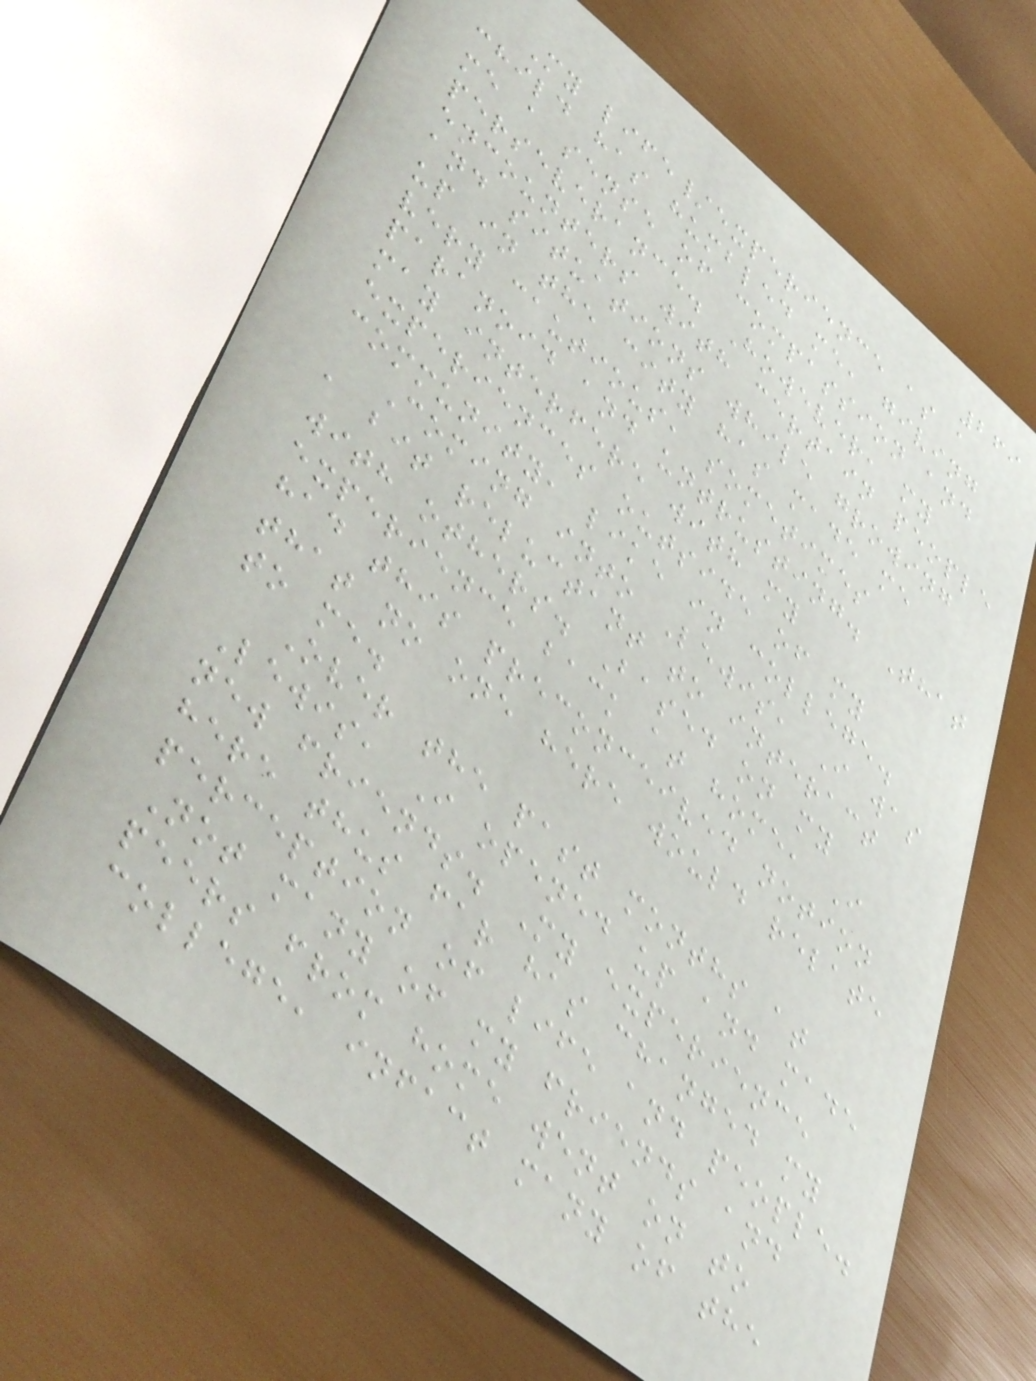269
My life/experience as a
child has humbled me, giving
me a sense of compassion and
perseverance. However, my
encounters with certain people
and situations while growing
up in the city has made me
very cautious, sometimes
paranoid and untrusting. That
may interfere with my
experiences outside of my
community, like in college.
Coming into Lewis, I was
a bit reluctant to interact
with others. Based on my
experience back at home, I
had this preconceived notion
that no one here would relate
to me.
Over the past months at
Lewis, I opened up and made
new friends. My experience
here thus far has changed my
perception of life and people.
Not many of my friends and
peers from home went on to
college, infact many of the
